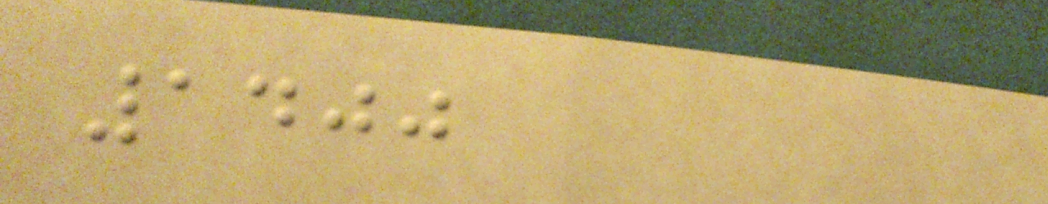1400
